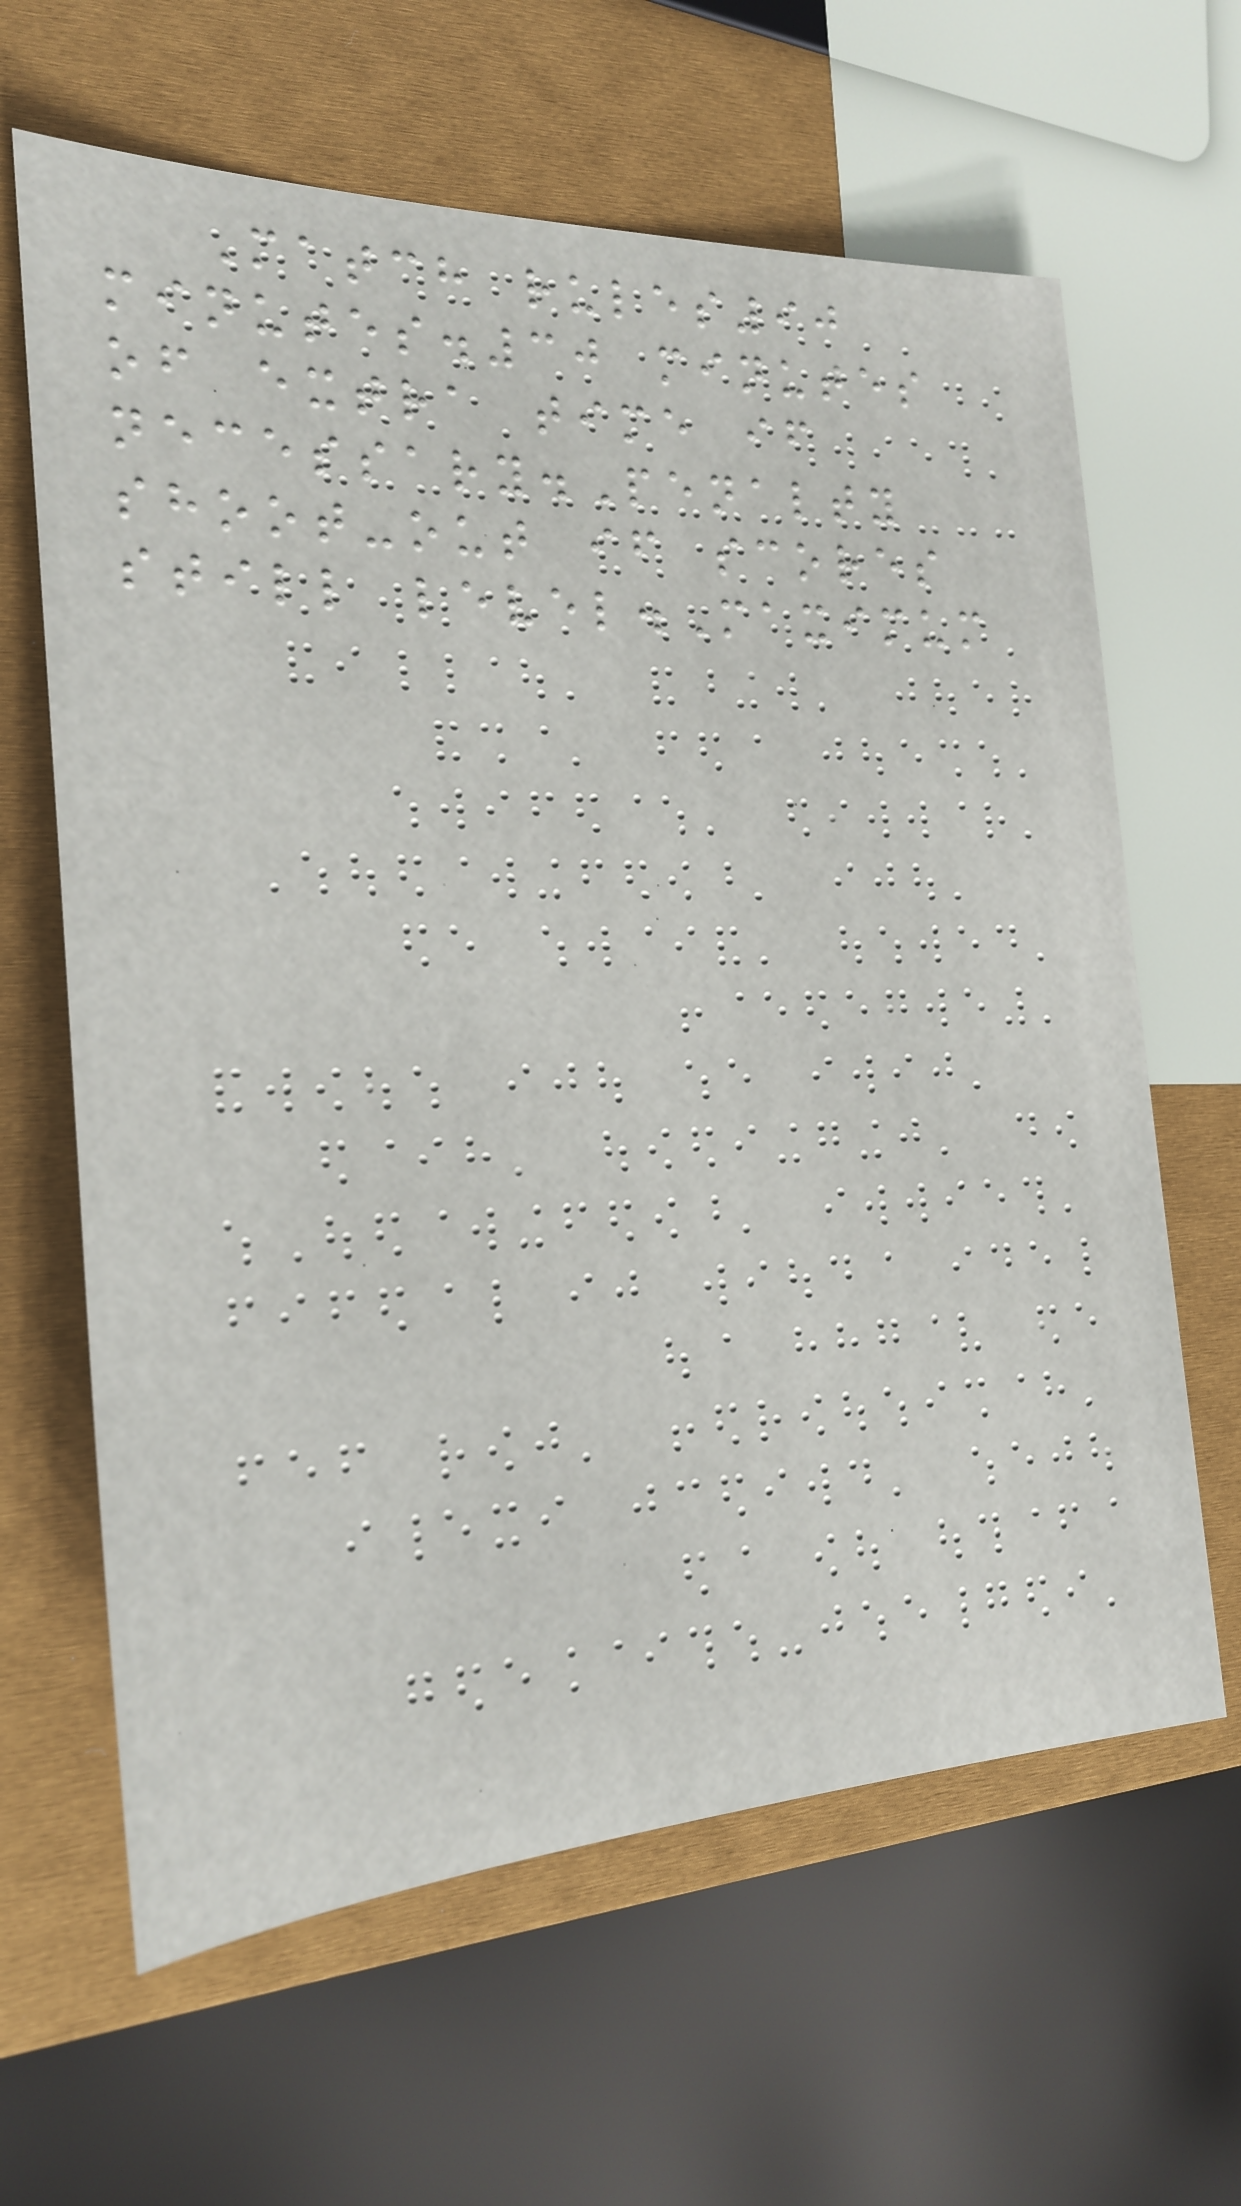Match rules90
minutes.30 minutes
of extra time if
necessary.Penalty
shoot-out if scores
still level.Maximum
